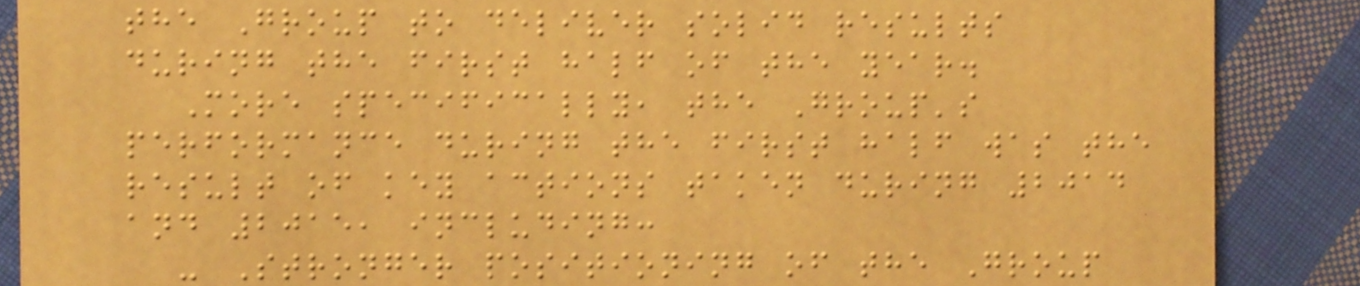the Group to deliver solid results
during the first half of the year.
More specifically, the Group's
performance during the first half was the
result of key actions taken during 2014
and 2015, including:
- Stronger positioning of the Group
